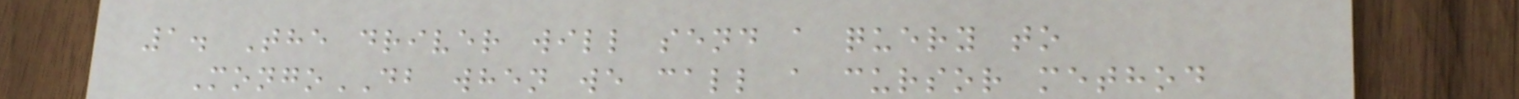1. The driver will send a query to
MongoDB when we call a cursor method
